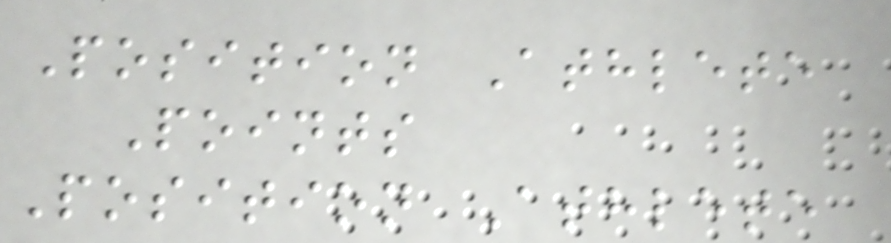Position Athlete
Points
Position Athlete
